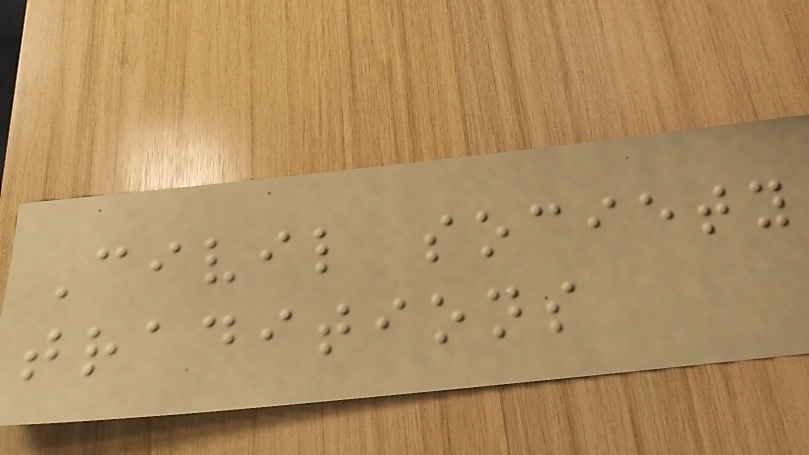Civil society
traditions
